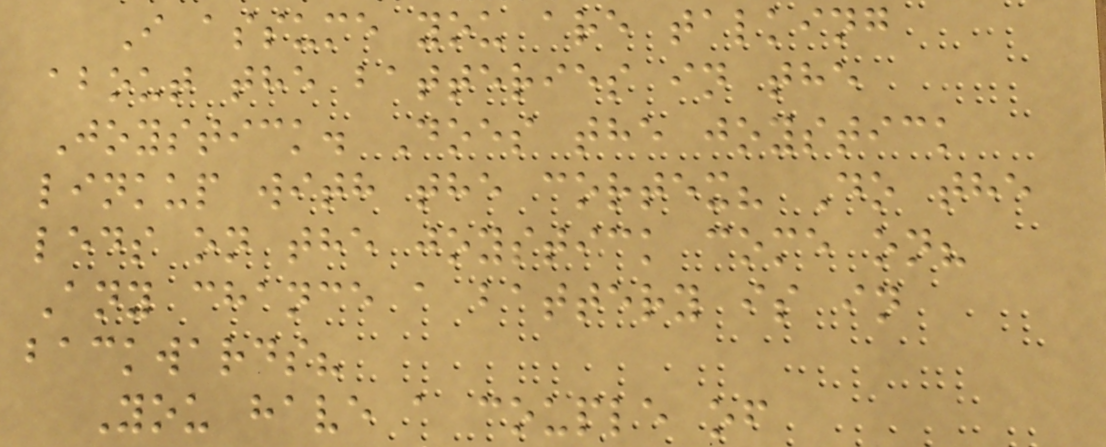I assume you are talking
about the batteries in the
Joystick. Does the joystick
linkup with the cortex? Do the
leds on the joystick come on?
Any chance a battery is in
backwards?
You have a couple of
